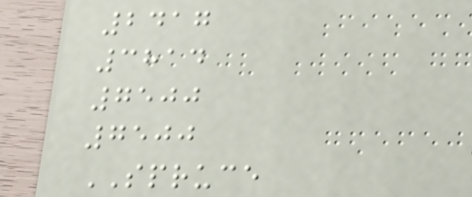2417
3814
7500
7500
SPRUCE
